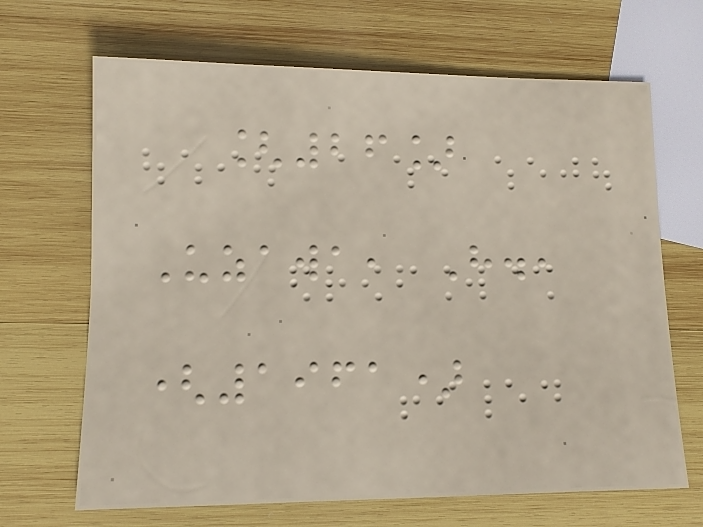[26]
Uzawa, H.,
(1961)
